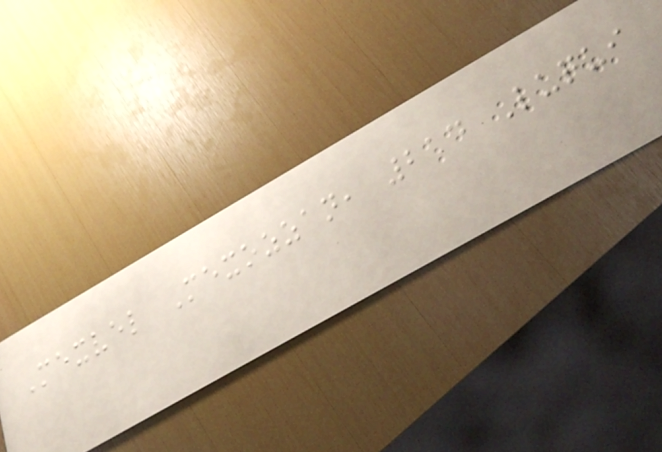Mexvel Mexozzan, 214 Luqui
